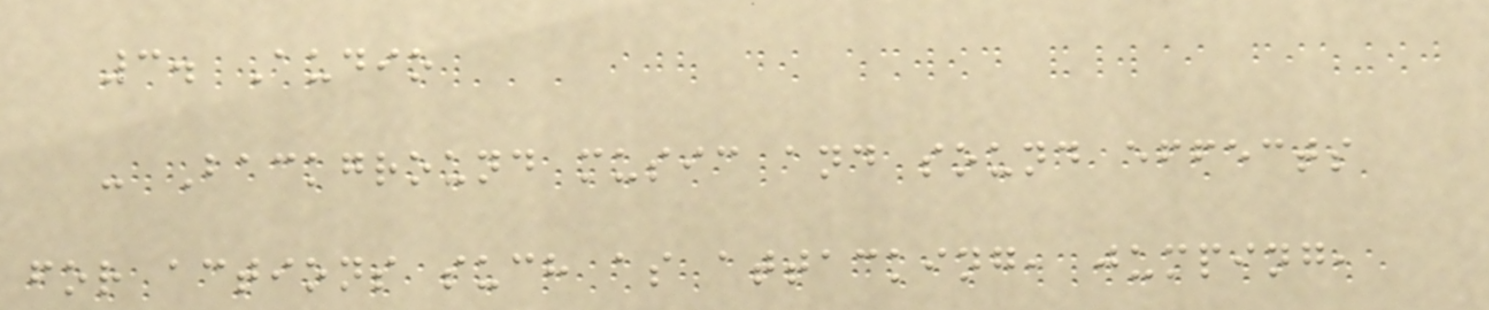3. Audio
- Background music and sound effects
for actions such as attacking, jumping,
